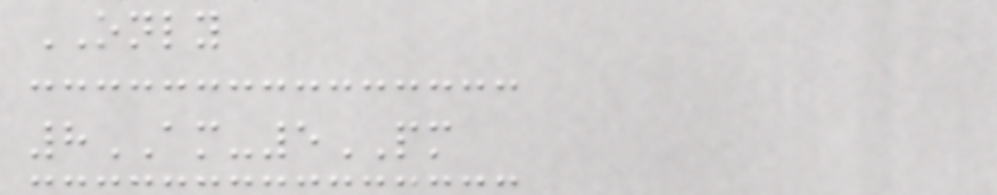ONLY
8AM-5PM
